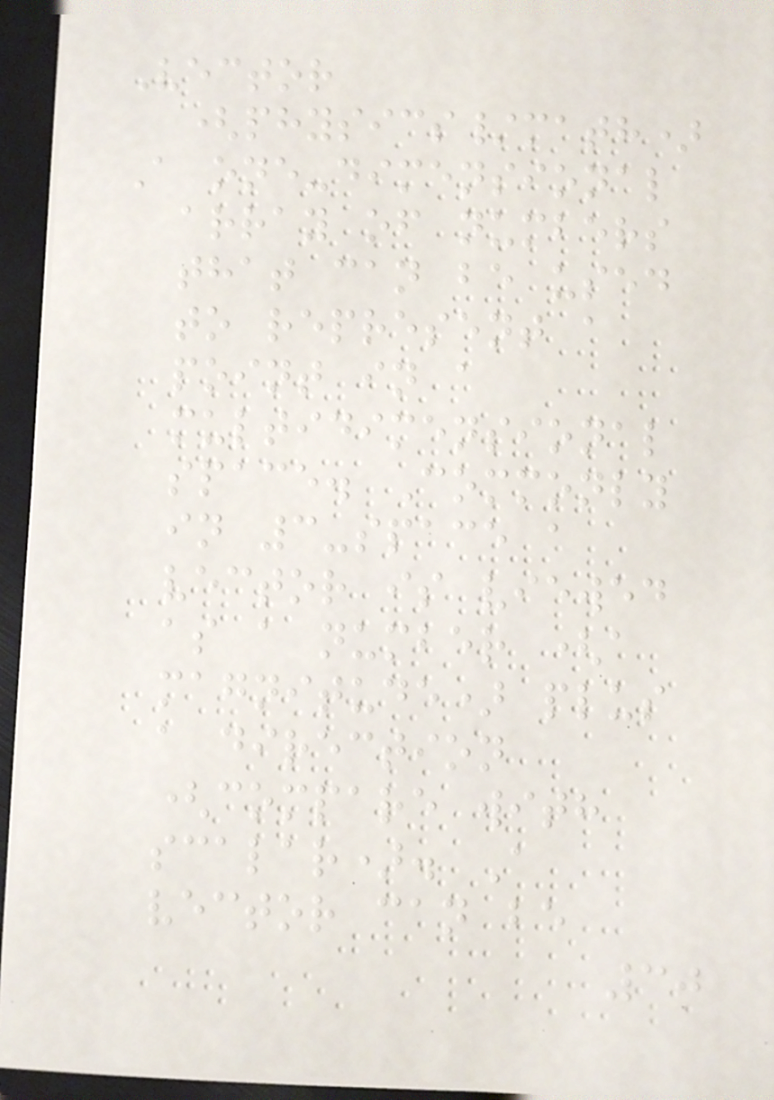Vector
(physics/math)
A one-dimensional
array of numbers
that can be used
to represent a
point in a
multidimensional
space. Commonly
in 3-space a
vector is viewed
as a number (a
magnitude) plus
a direction
(compare with
scalar). A
vector can be
30
